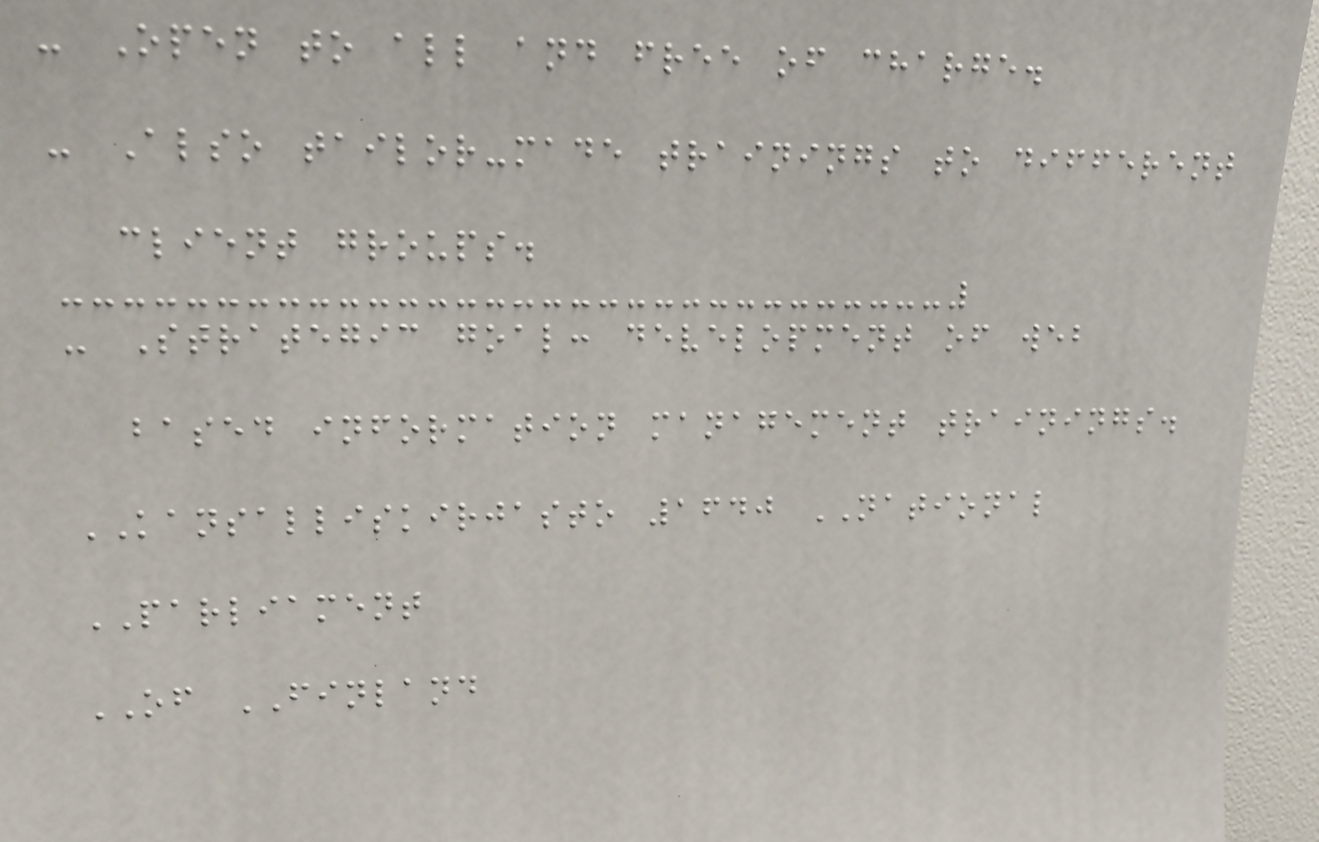- Open to all and free of charge.
- Also tailor-made trainings to different
client groups.
- Strategic goal: development of web
based information management trainings.
KANSALLISKIRJASTO 1640 NATIONAL
PARLIAMENT
OF FINLAND
